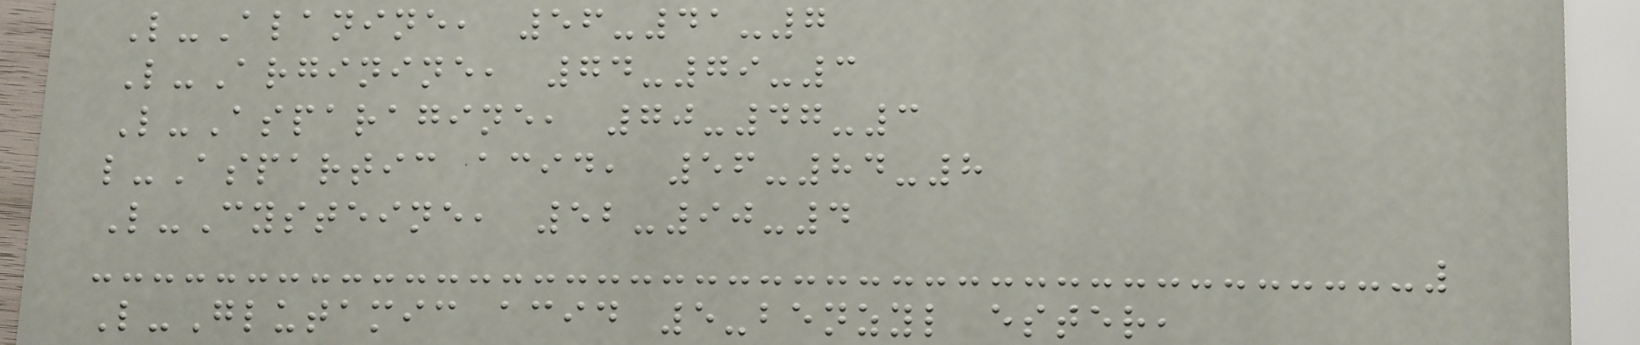L-Alanine, 56-41-7
L-Arginine, 74-79-3
L-Asparagine, 70-47-3
l-Aspartic acid, 56-84-8
L-Cysteine, 52-90-4
L-Glutamic acid 5-benzyl ester,
